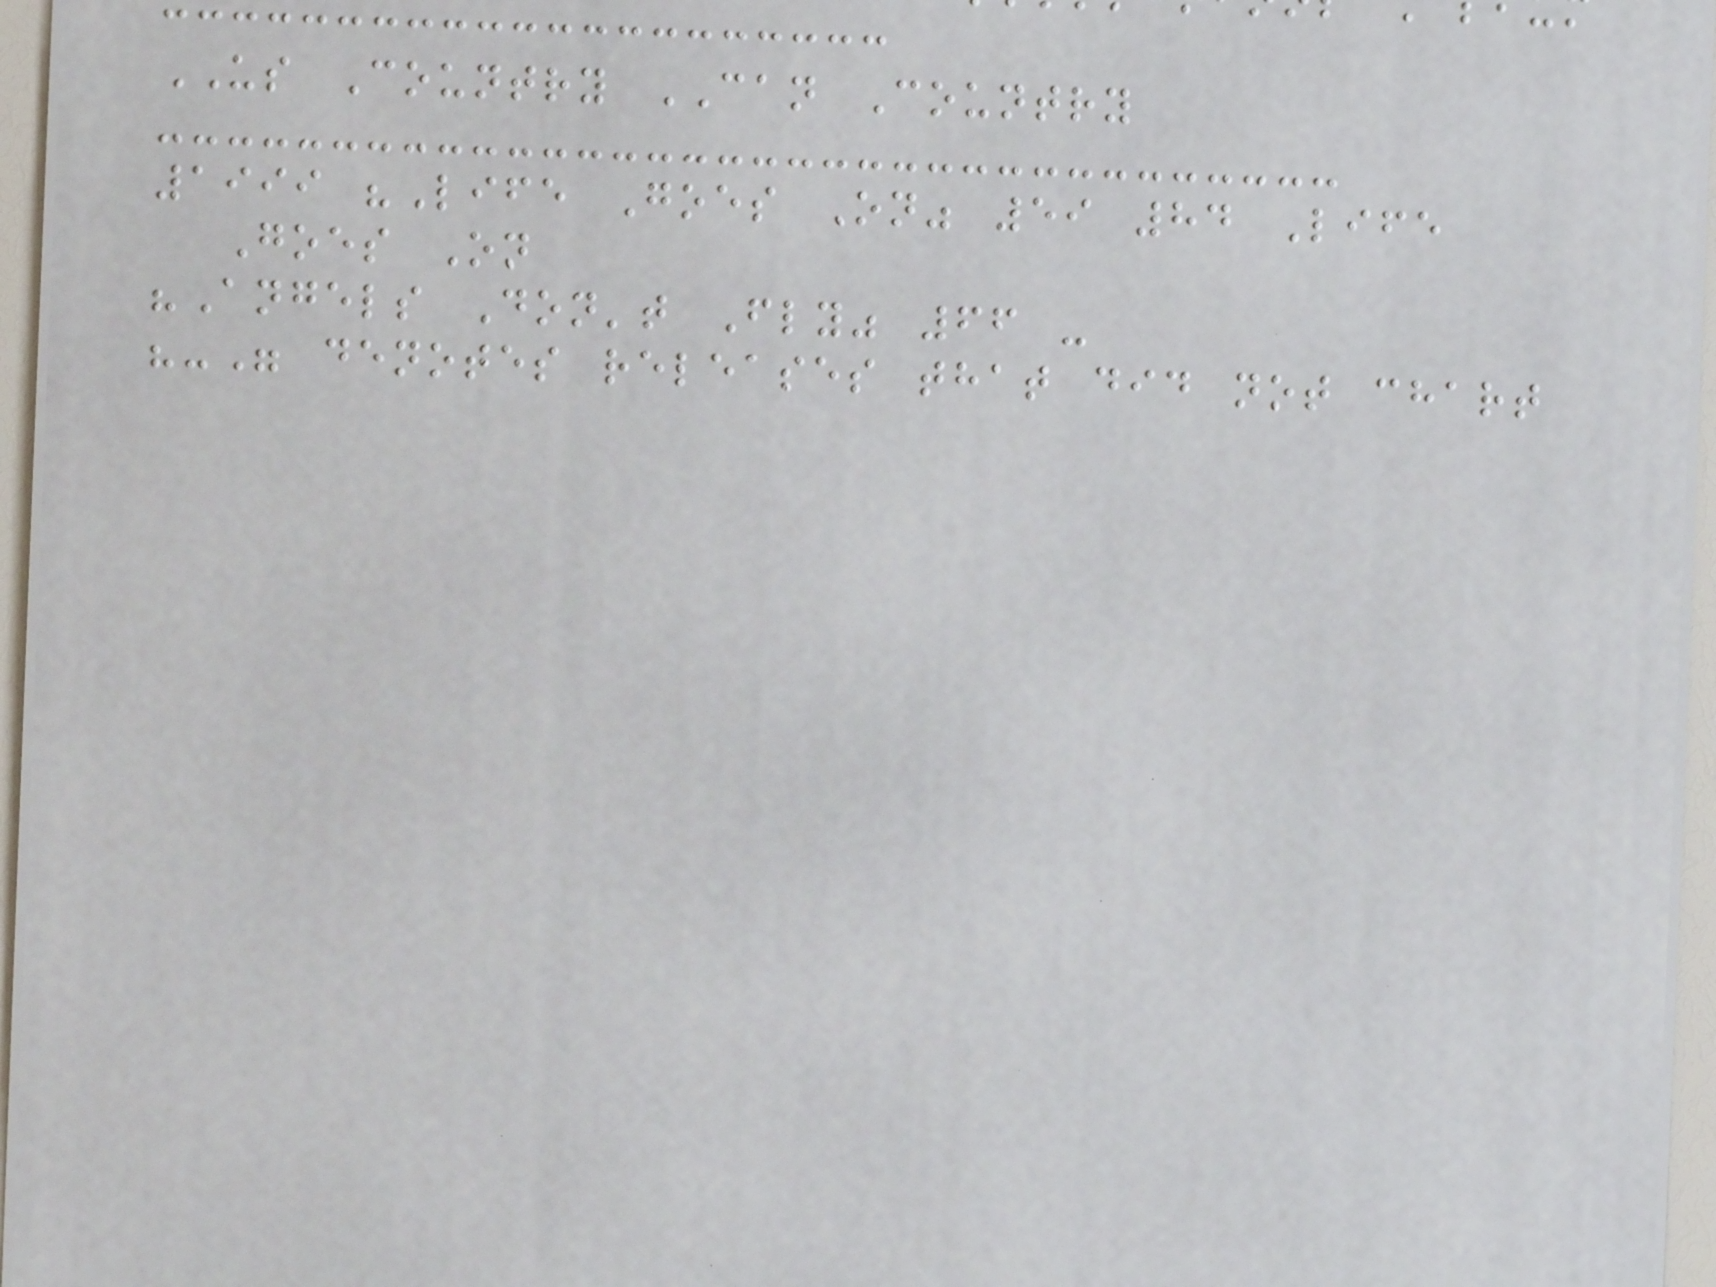US Country CAN Country
1999 "Life Goes On" 59 84 Life
Goes On
"Angels Don't Fly" 66 -
"-" denotes releases that did not chart
